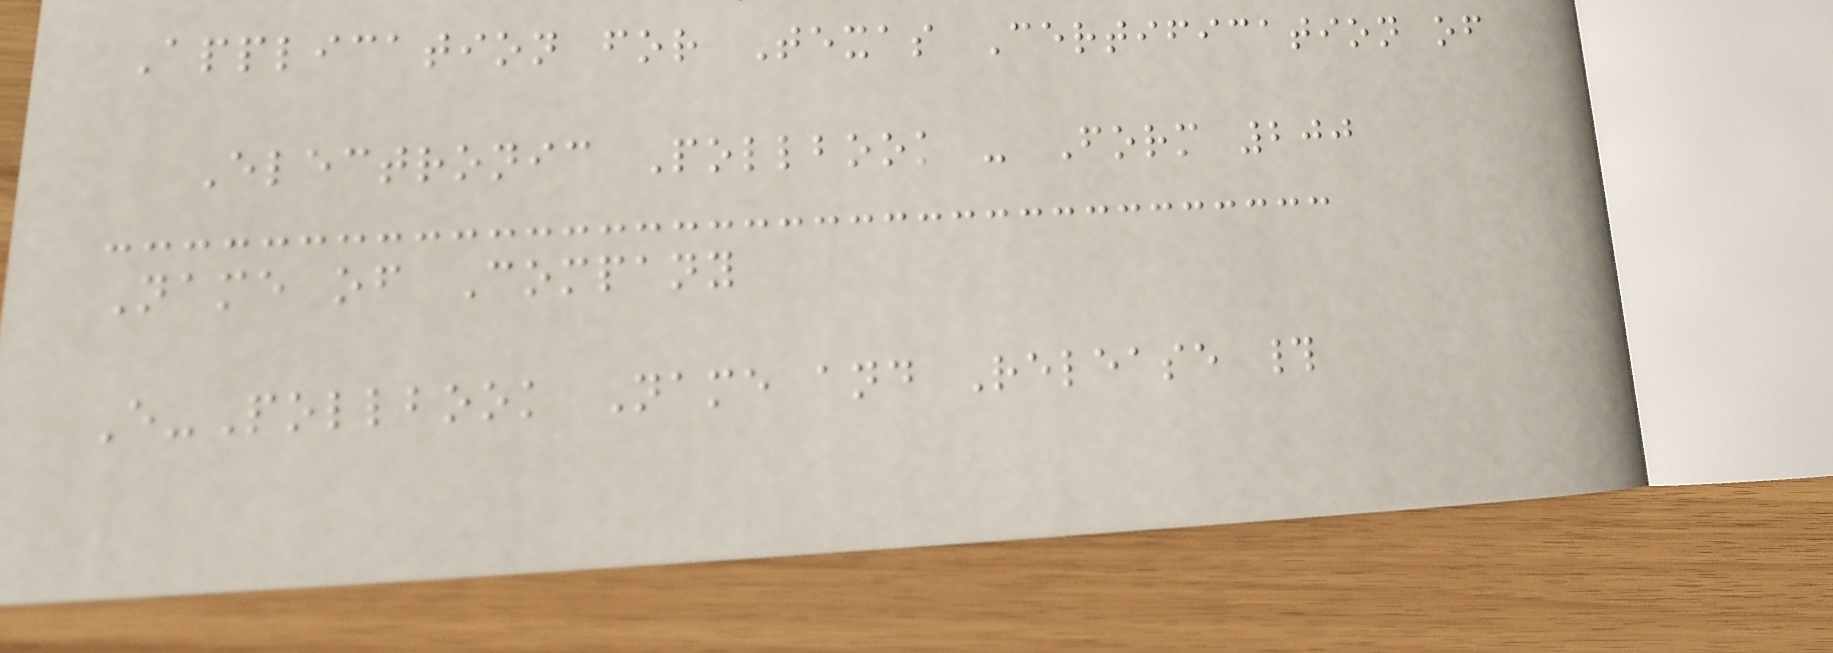Application for Texas Certification of
Electronic Pollbook - Form 200
Name of Company
E-Pollbook Name and Release #
